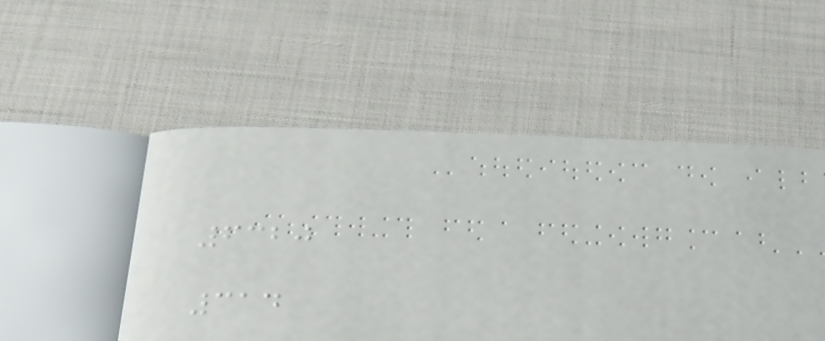6320
314
